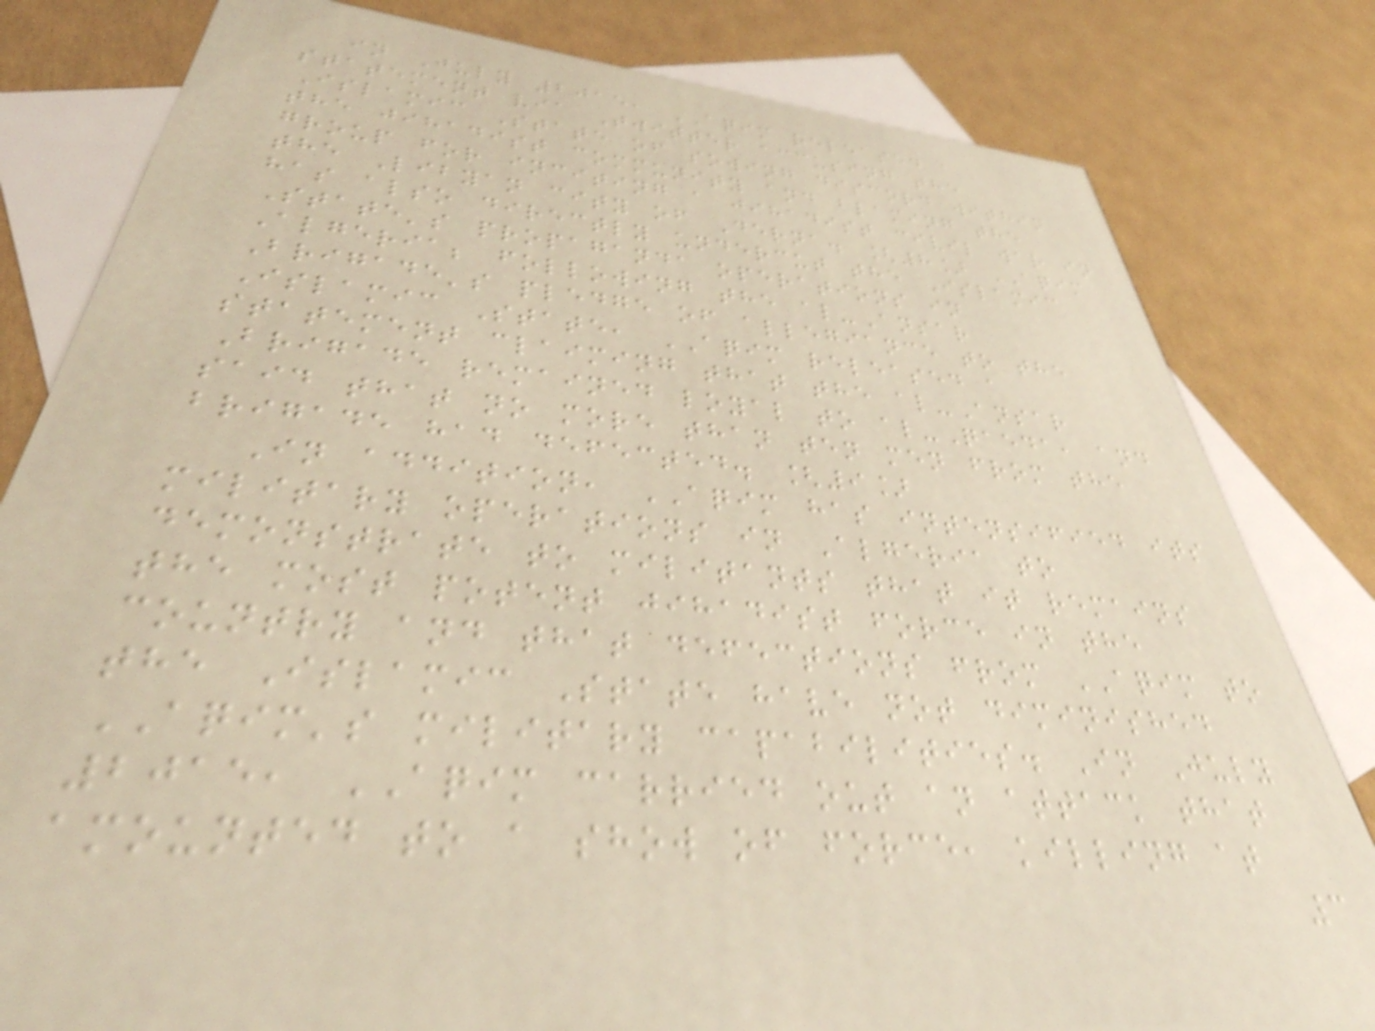in July 2015, AQIM released a
statement via Twitter accusing the
Islamic State of sowing discord within
the jihadist community and blaming the
group for inciting a jihadist civil war in
the Libyan city of Derna. [8] AQIM
has also directly undercut the Islamic
State's propaganda operations in
Algeria; following the al-Ansar
Brigade's pledge of allegiance to the
Islamic State, AQIM released a
statement claiming that the al-Ansar
Brigade remained loyal to al-Qaeda, and
said that no more than ten men from the
brigade had defected. [9]
In addition, AQIM has intensified its
military operations in Algeria to
demonstrate to militants that it remains
the most potent jihadist force in the
country and that defections from AQIM to
the Islamic State have not diminished
AQIM's military capabilities. In July
2015, AQIM carried out an attack that
amounted to a show of force, killing at
3
